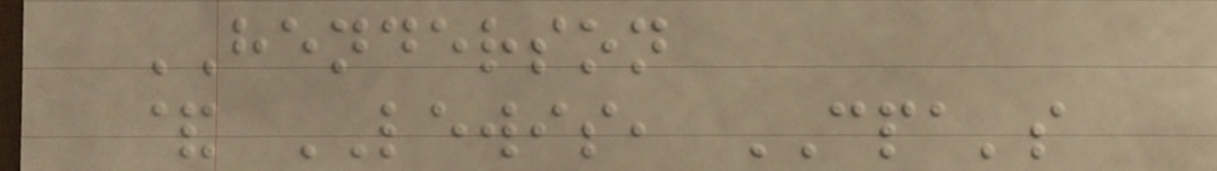HENDERSON
& LEWIS, CPA's
